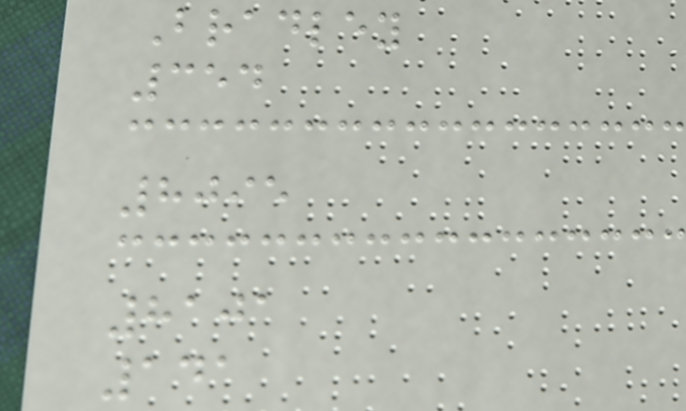Bradley
354
8095
8101
141
